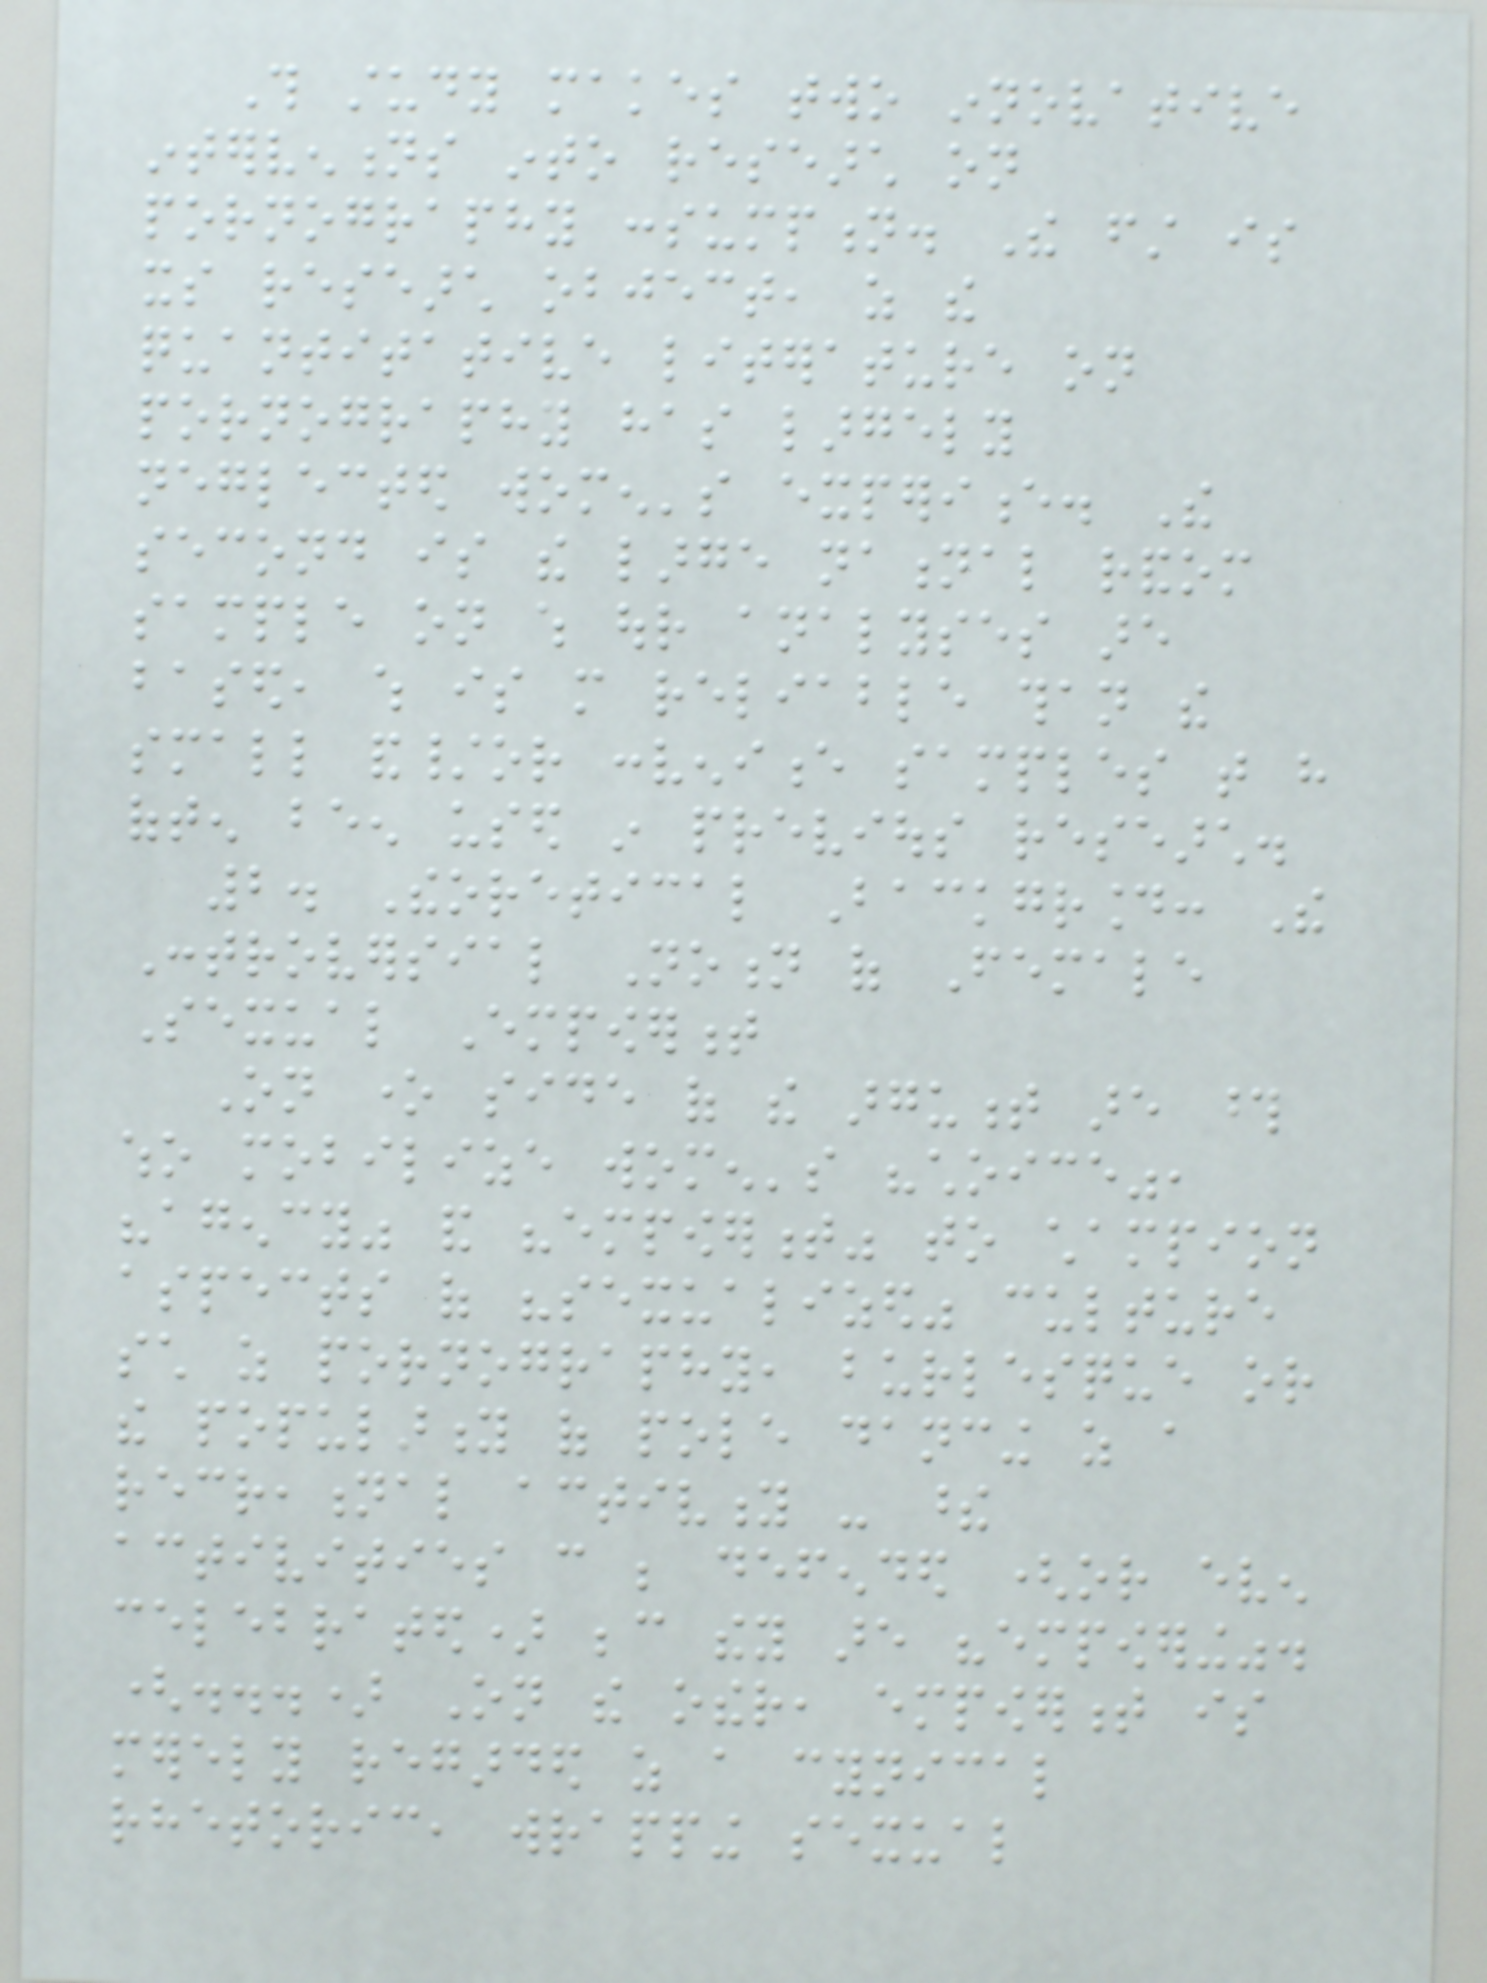This study makes two innovative
interventions into research on
pornography consumption. The first is
its research object, as the
quantitative literature on
pornography has largely
neglected women's experience. The
second is the large national random
sample on which our analyses are
based, which is more reliable than the
small and/or convenience samples that have
often been used in previous research.
2. Theoretical Background: The
Controversial Notion of Female
Sexual Empowerment
On one side of the argument are those
who mobilize women's "choice",
"agency" and "empowerment" to champion
aspects of "sexualized" culture
such as pornography, burlesque or
the popularity of pole dancing as a
recreational activity - these
activities can be defended (or even
celebrated) because they are "empowering".
(...) On the other, empowerment is
merely regarded as a cynical
rhetoric, wrapping sexual
